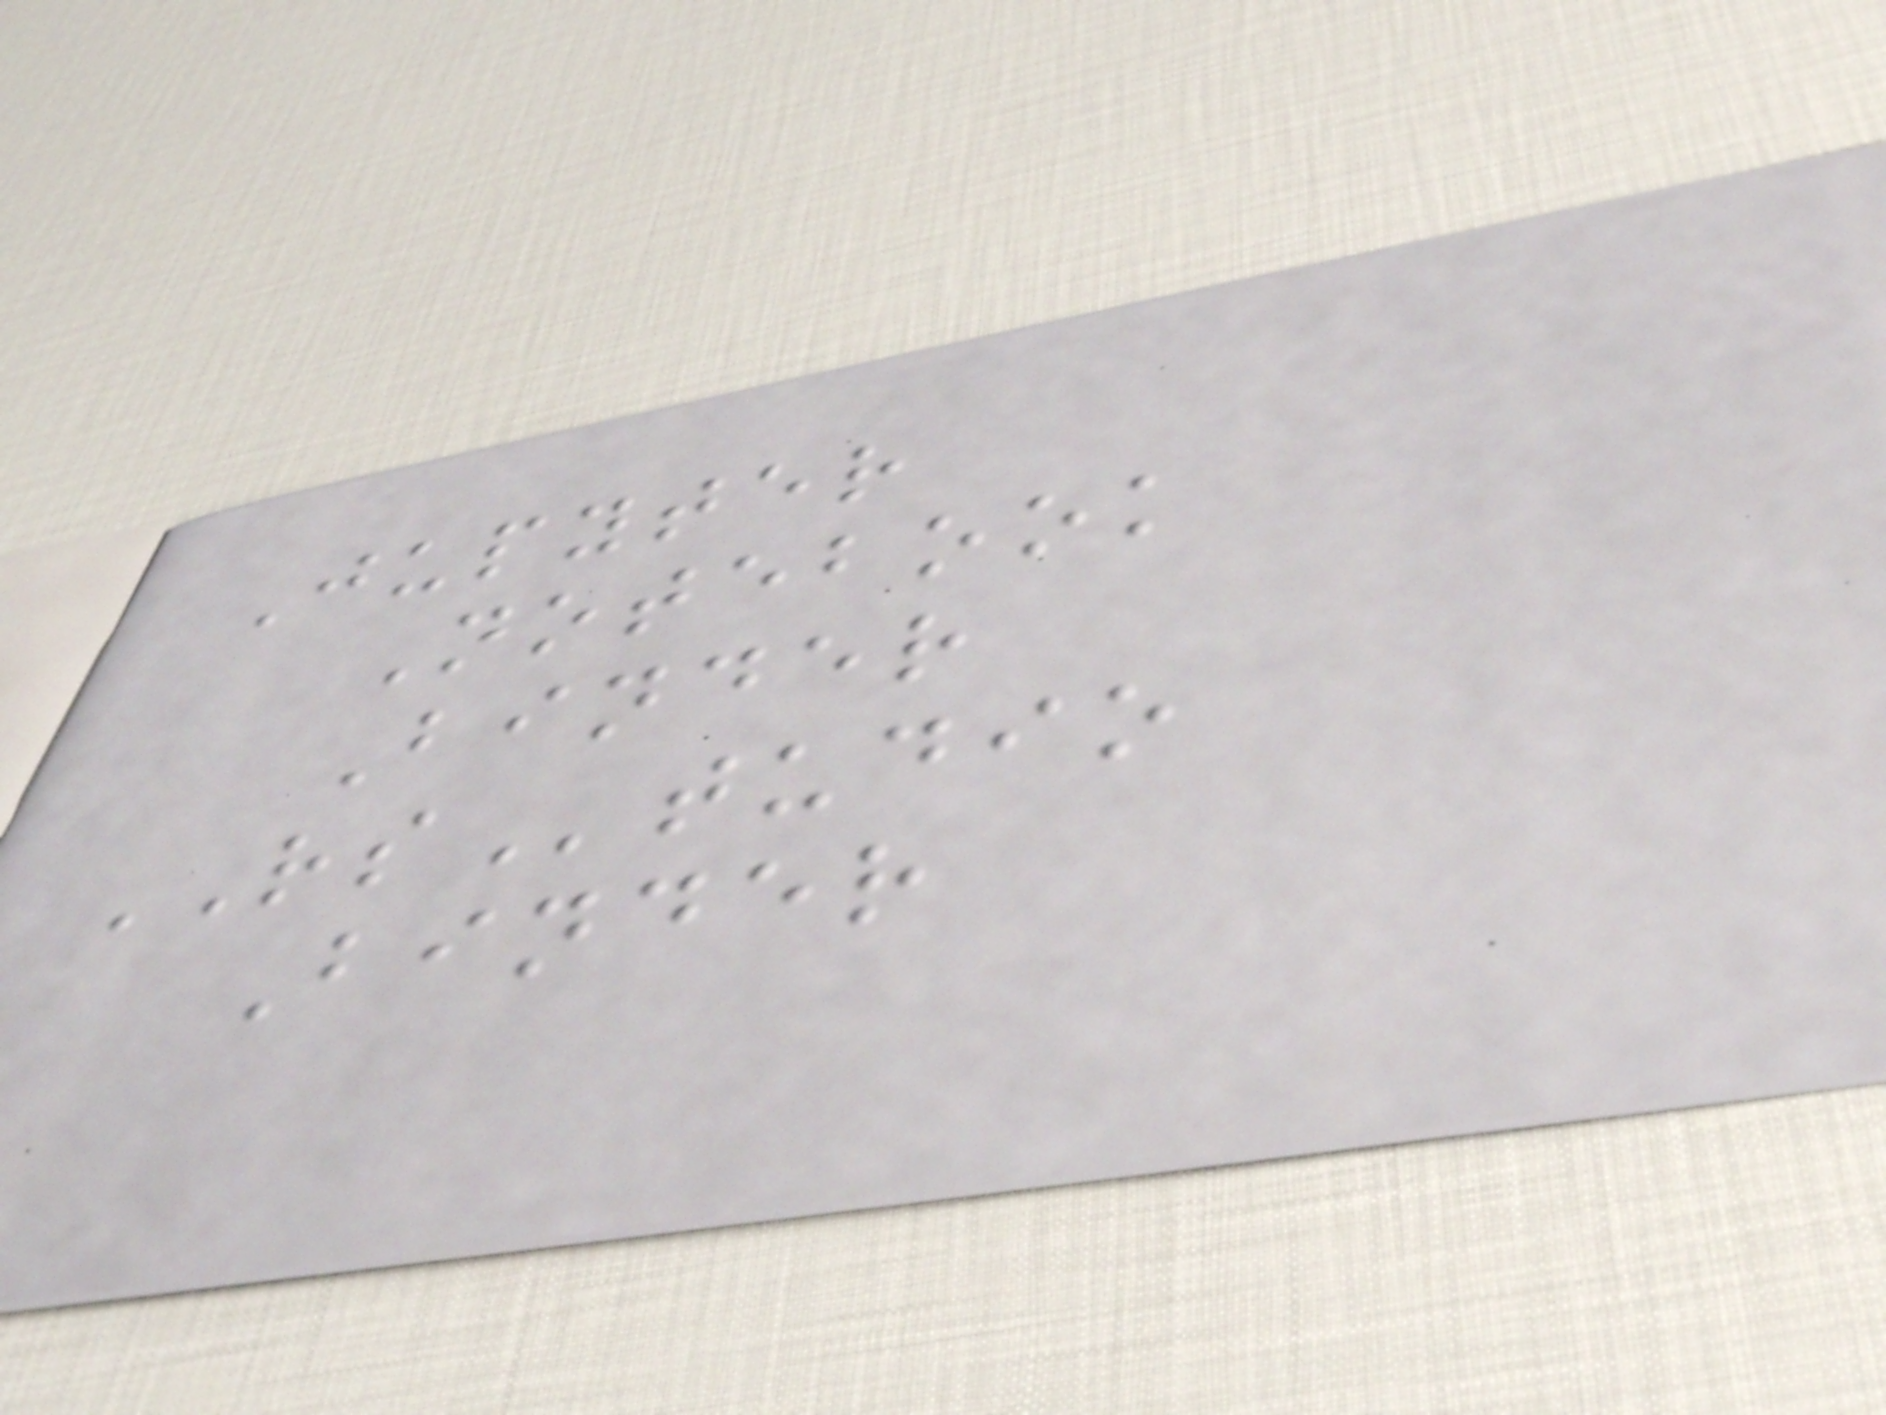Jupyter
Notebook
Binder
RStudio
Binder
